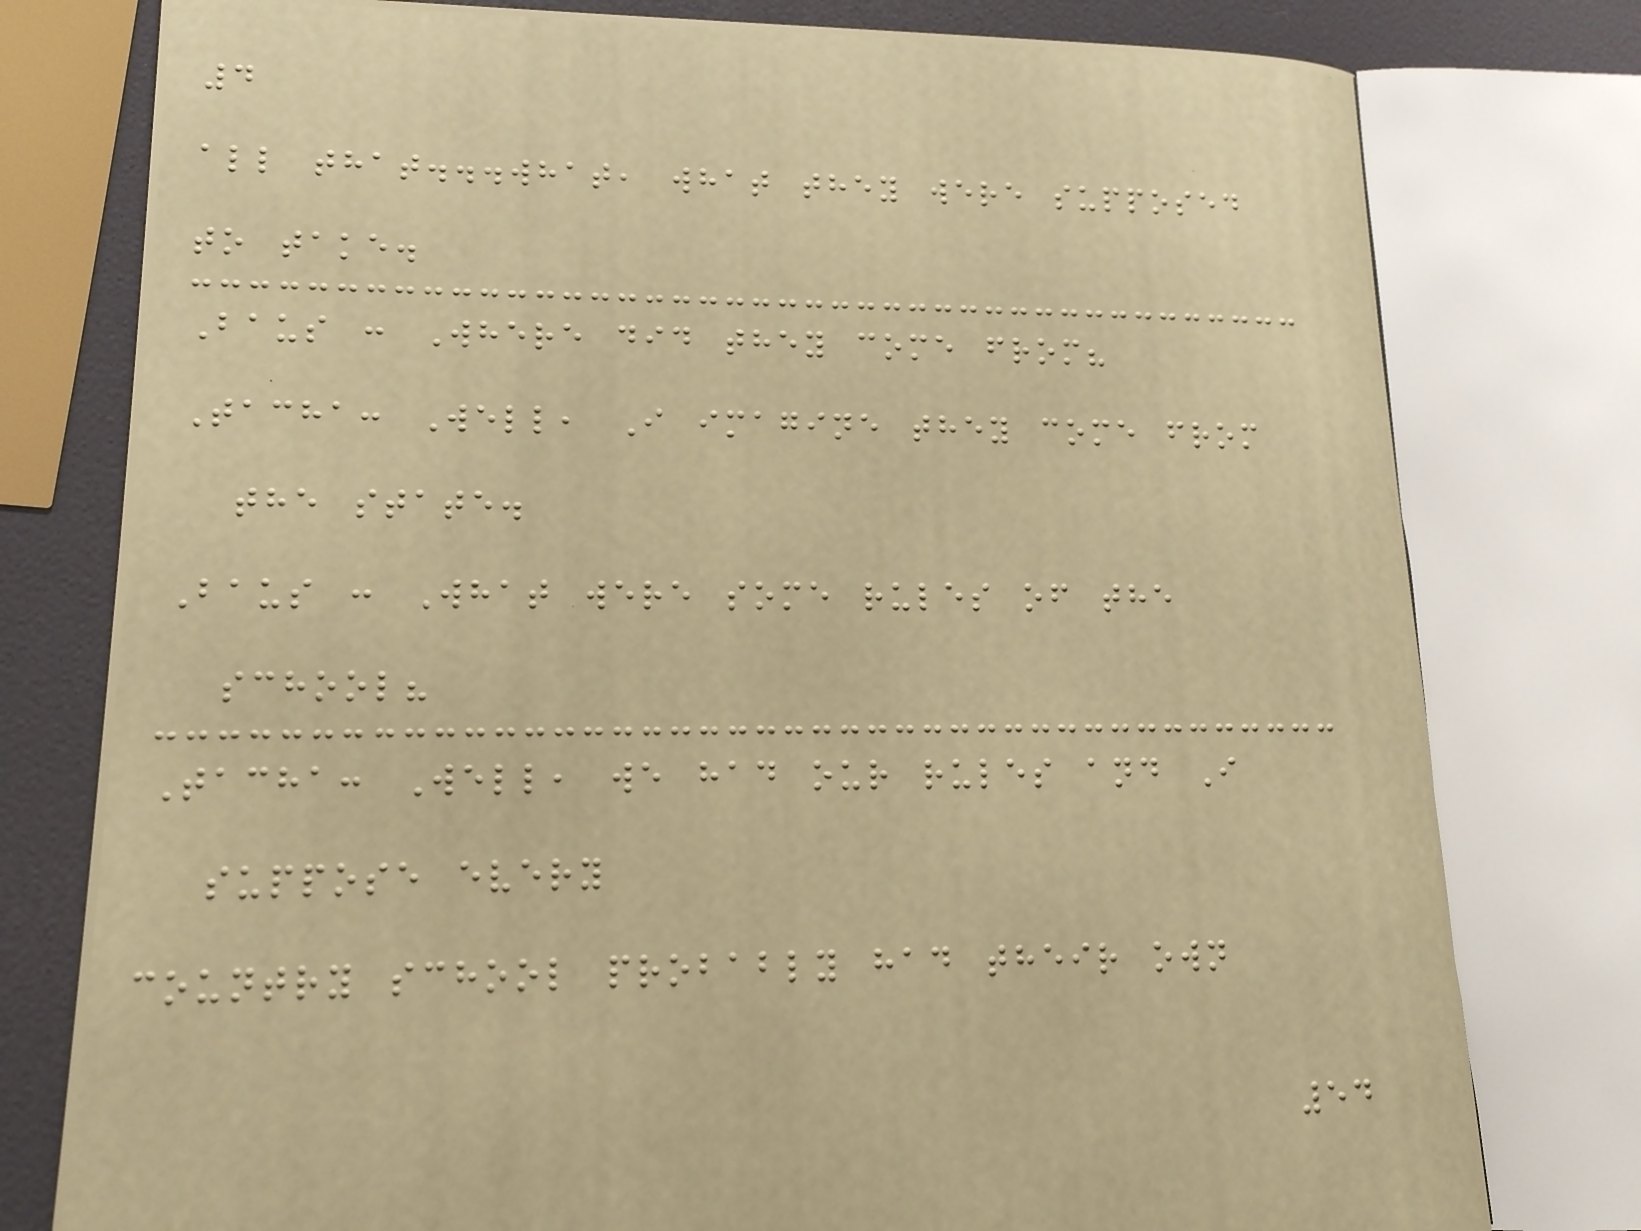4
all that...what, what they were supposed
to take.
Baus : Where did they come from?
Tacha: Well, I imagine they come from
the state.
Baus : What were some rules of the
school?
Tacha: Well, we had our rules and I
suppose every
country school probably had their own
54
